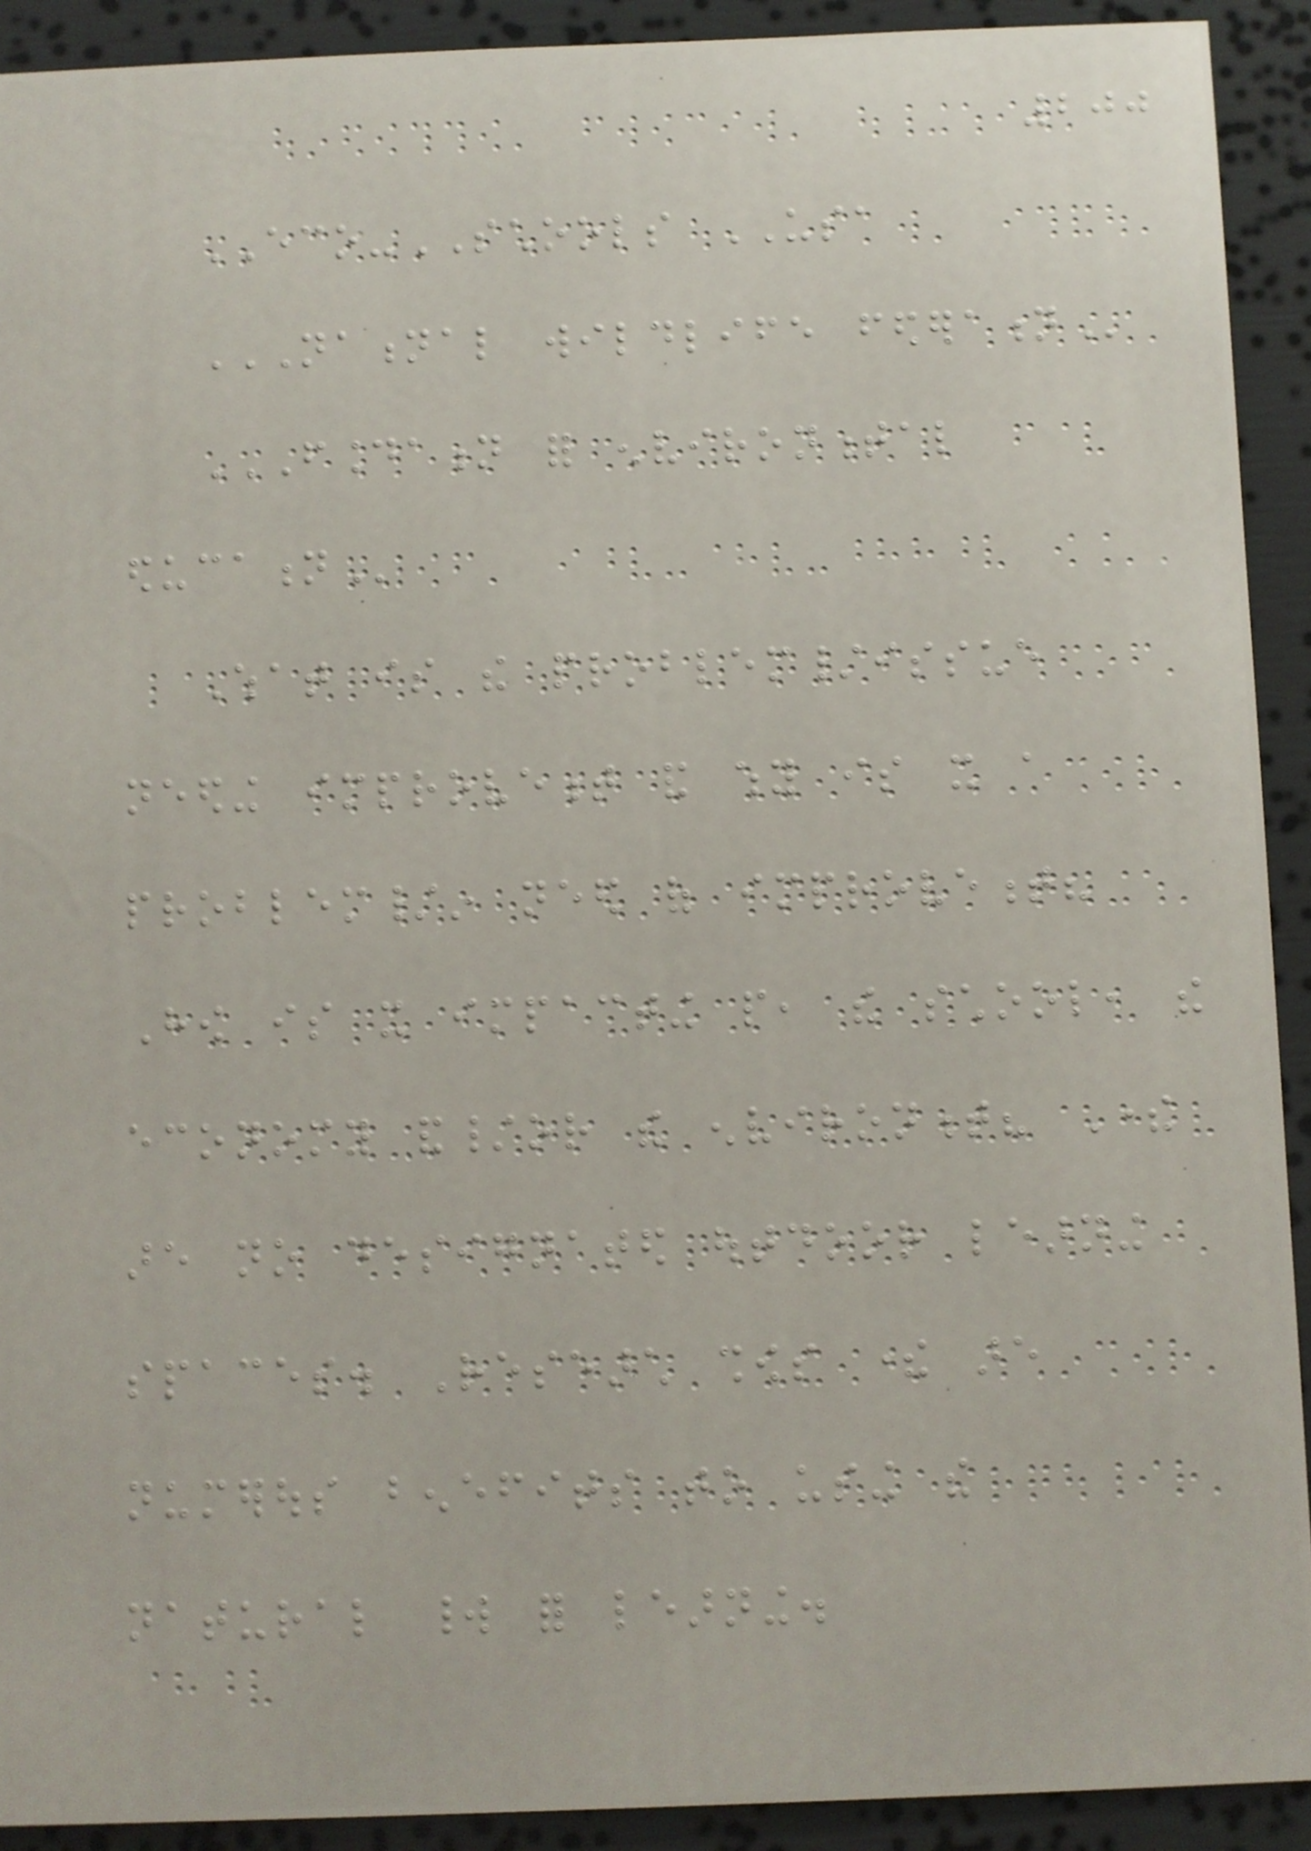200
ECO-SCHOOLS USA
NATIONAL WILDLIFE FEDERATION
FOUNDATION FOR ENVIRONMENTAL
EDUCATION
What is the problem/issue
needing improvement and why is it a
problem/in need of improvement?
How is it impacting people, the school, the
economy and/or the environment? There
are no designated outdoor learning
spaces. Research shows there are
numerous benefits to using the
natural world for learning.
